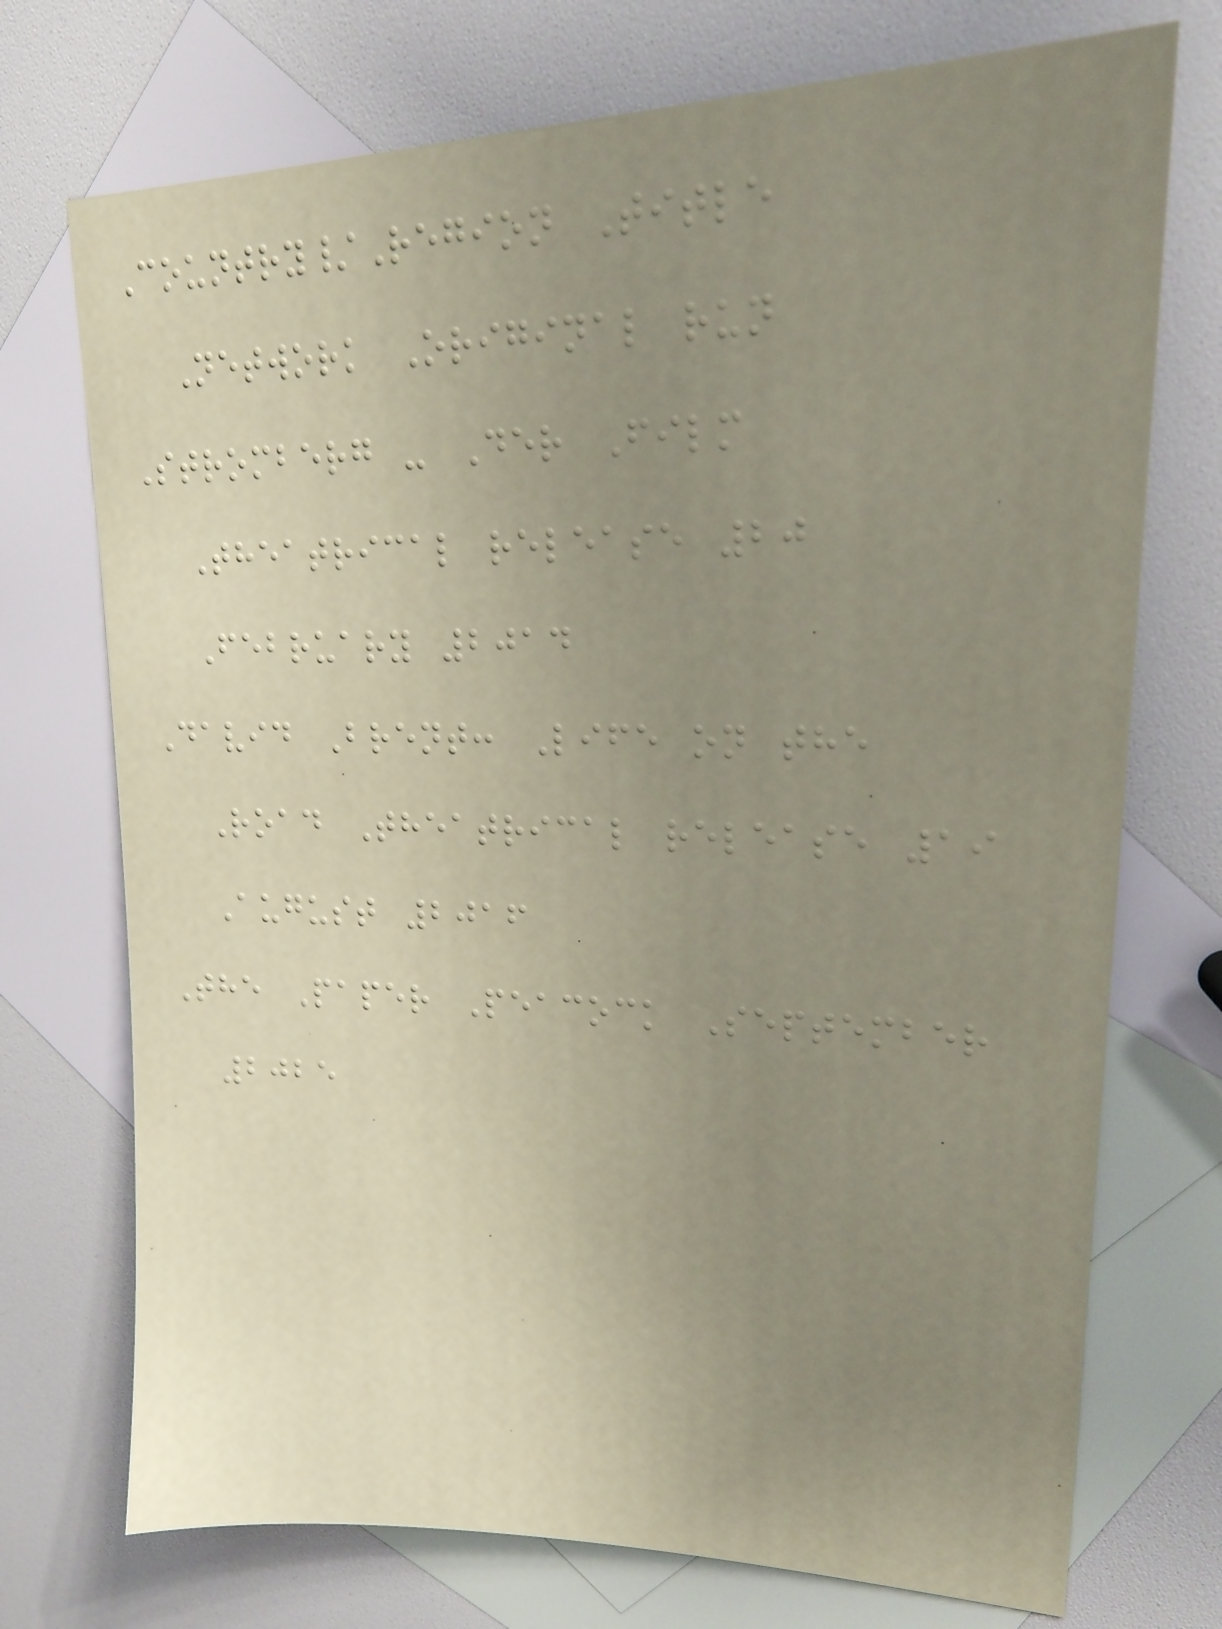Country/Region Title
Network Original run
Stromberg - Der Film
Theatrical release 20
February 2014
David Brent: Life on the
Road Theatrical release 19
August 2016
The Paper Peacock September
2025
